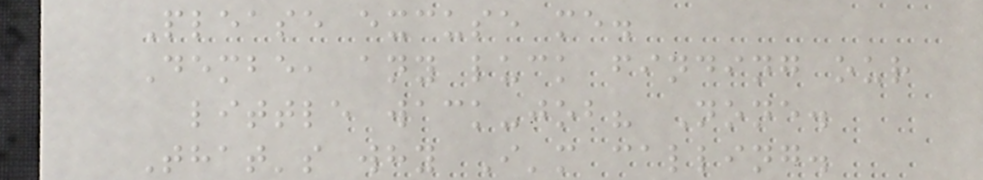Please excuse me.
Dembe, any luck finding our
little wack-job? None.
That's why I'm calling.
